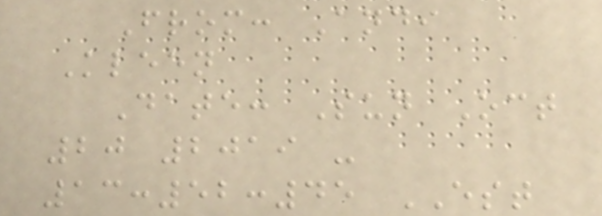From: Andi
Kleen
Date: Sun Oct
20 2019 -
13:52:45 EST
